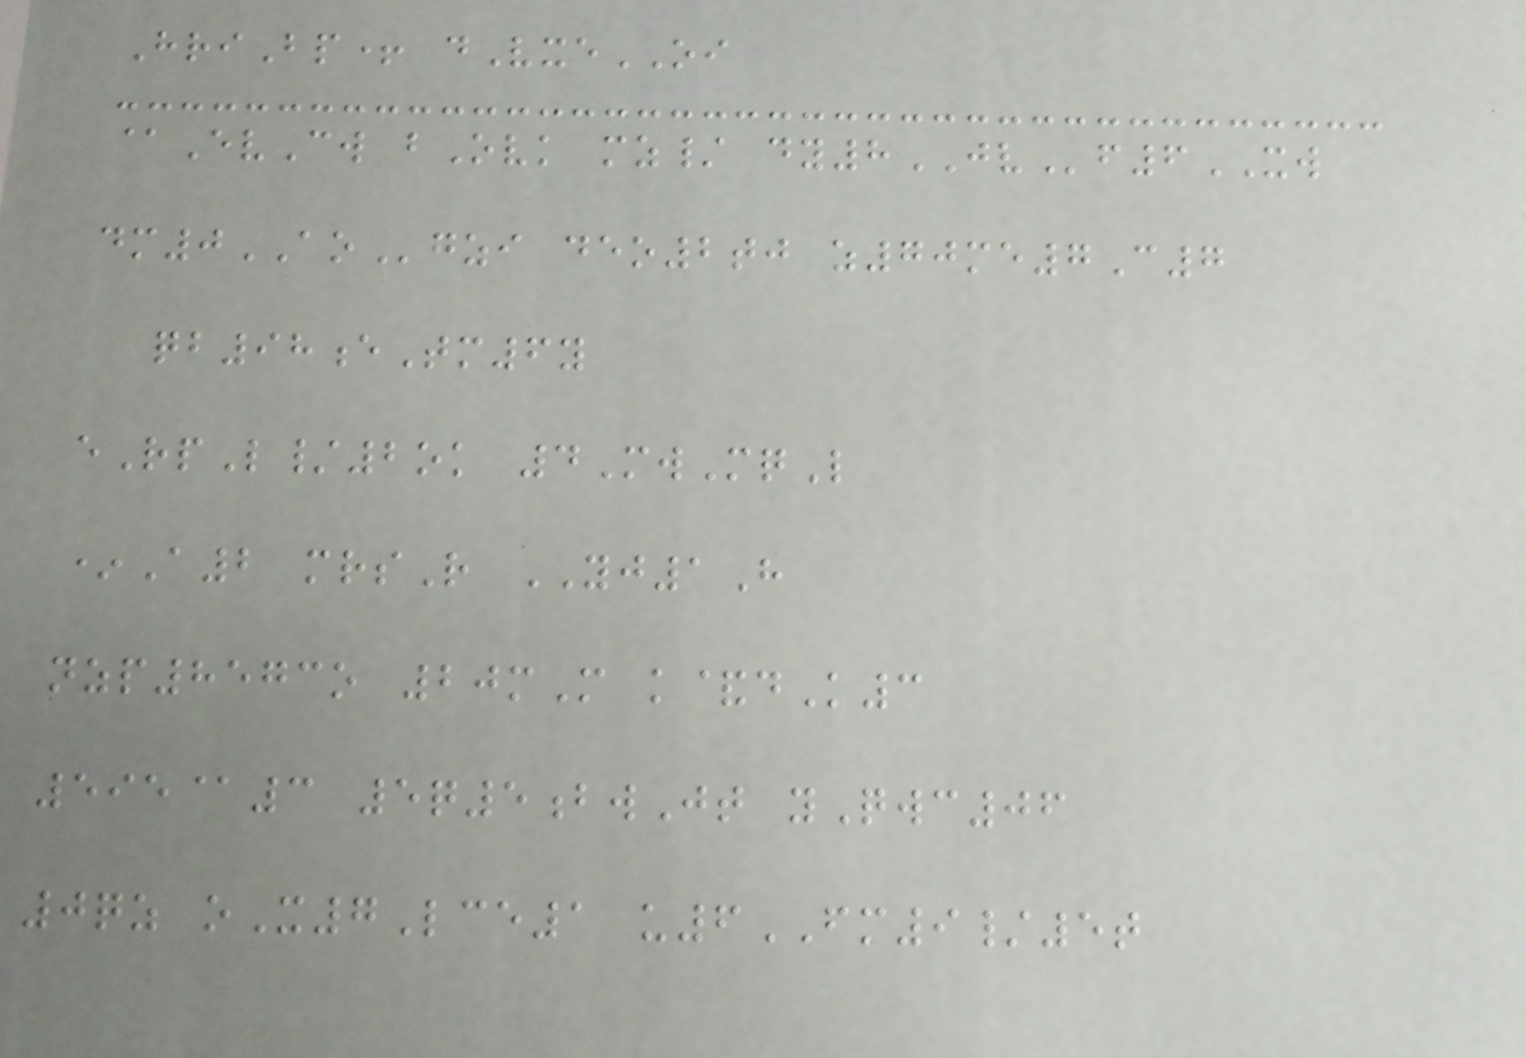HriBp+ dVxeOI
@EvCw bOvk mz/ dy8JVf6XW
dm0AOgzi deo2tj z70me7C7
qb98eTm6y
eRpL/2ok 4MwMqL
*A2 mrsR YJ1H
nzp8573o 20mM k&dK3
595@3 5q5bwJt yQwc06
0qz oX7Lce1 u6FM9/5t
